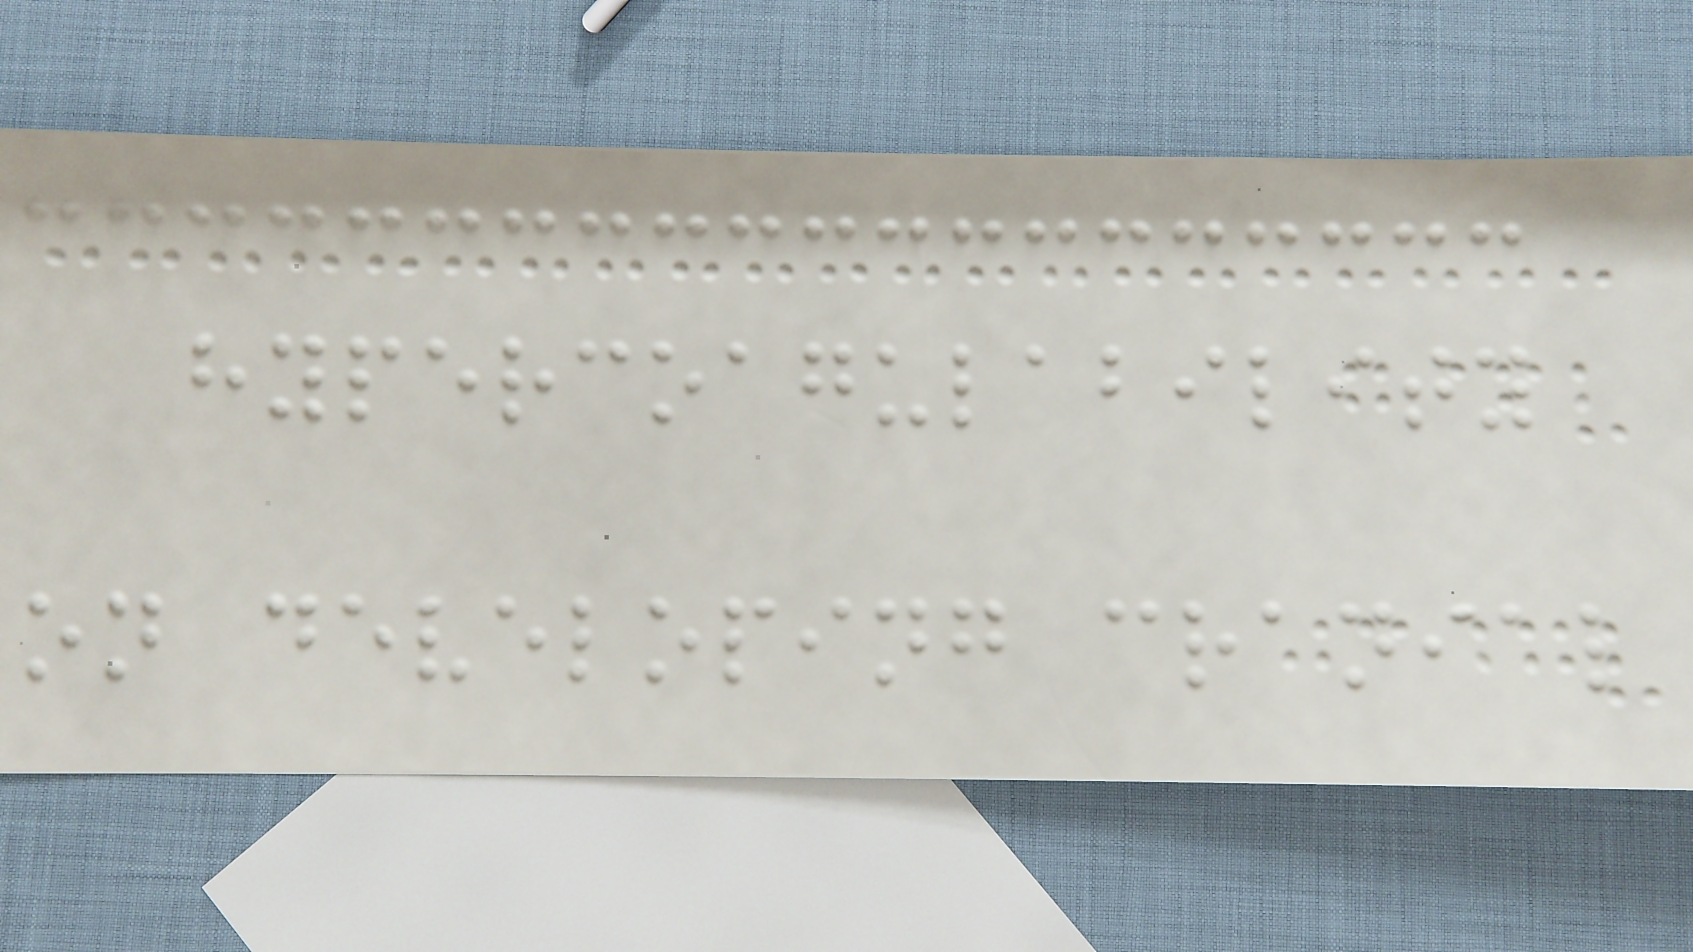hypercoagulability
on developing cranial
